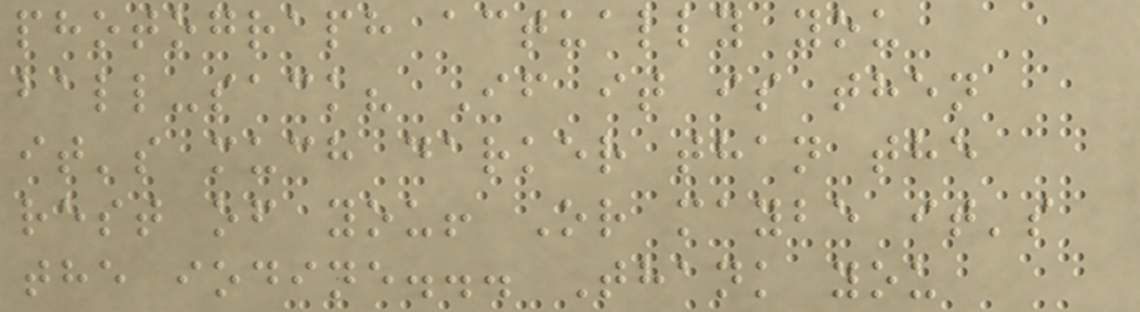photograph actually you
ball-sack? If it is then
it's much darker than the
rest of you! Or maybe it's
the iodine... Thank you
